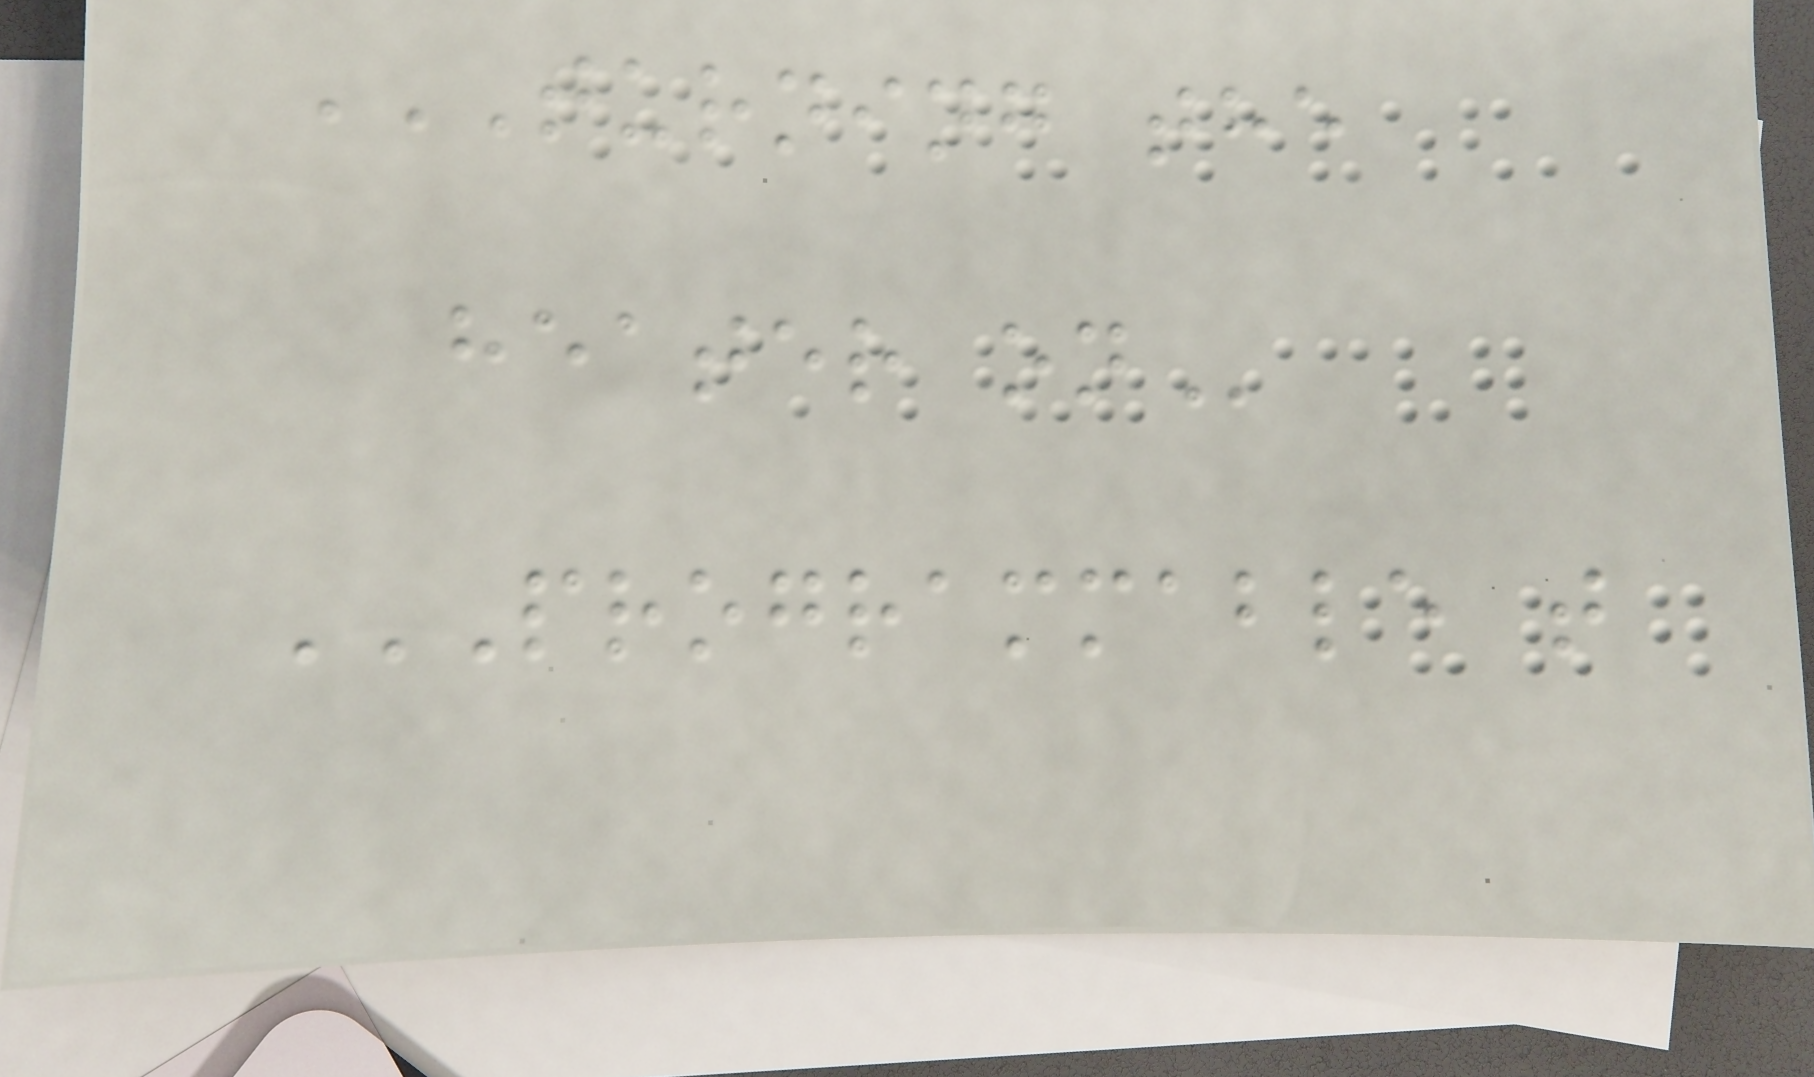TURNING THE
HEATER ON
PROGRAMMABLE T
